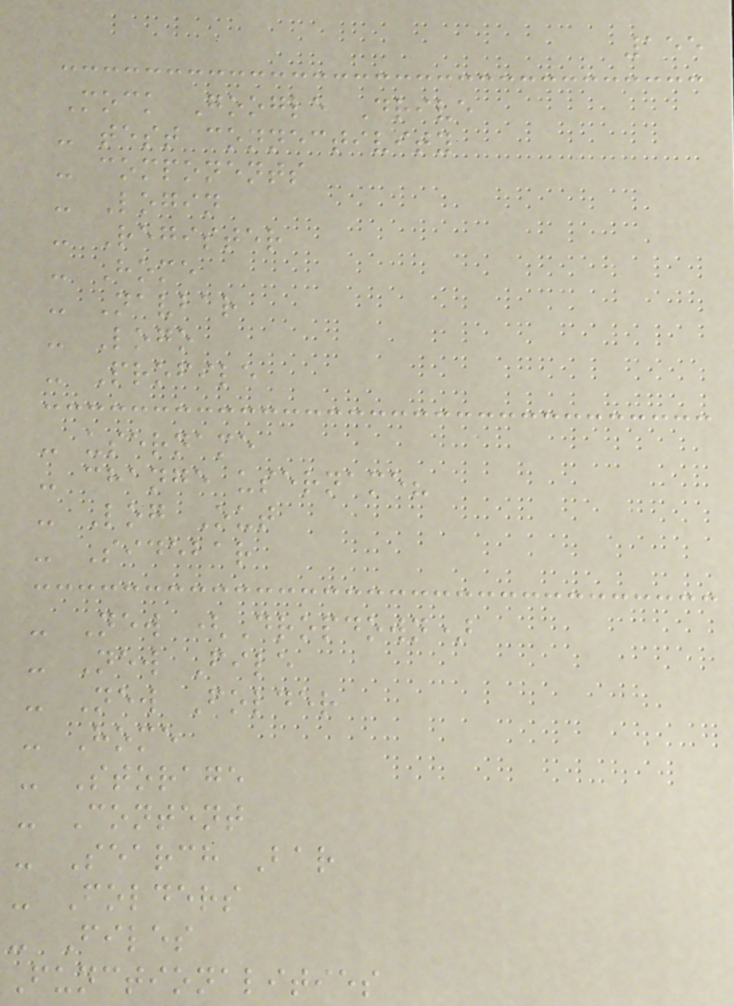155
Mock Google Drive
- test connectivity
- components
- Login
- Register
- Home
- Navbar
- Logo
- Profile
- username
- change username?
- Log Out
- Sidebar
- New (Dropdown)
- New File
- New Folder
- Home
- Storage
- Content
- Search Bar
- Folders
- Files
Functionalities
